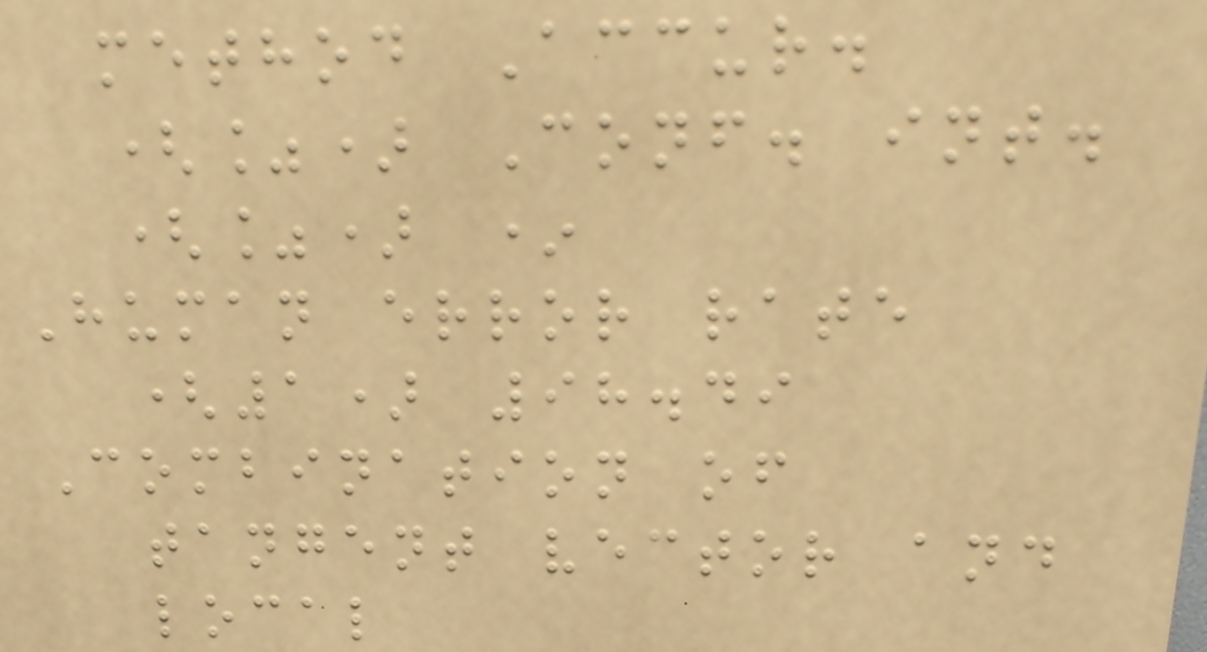method Accur.
(%) Conf. int.
(%) *
Human error rate
(1) 98.49
Combination of
tangent vector and
local
